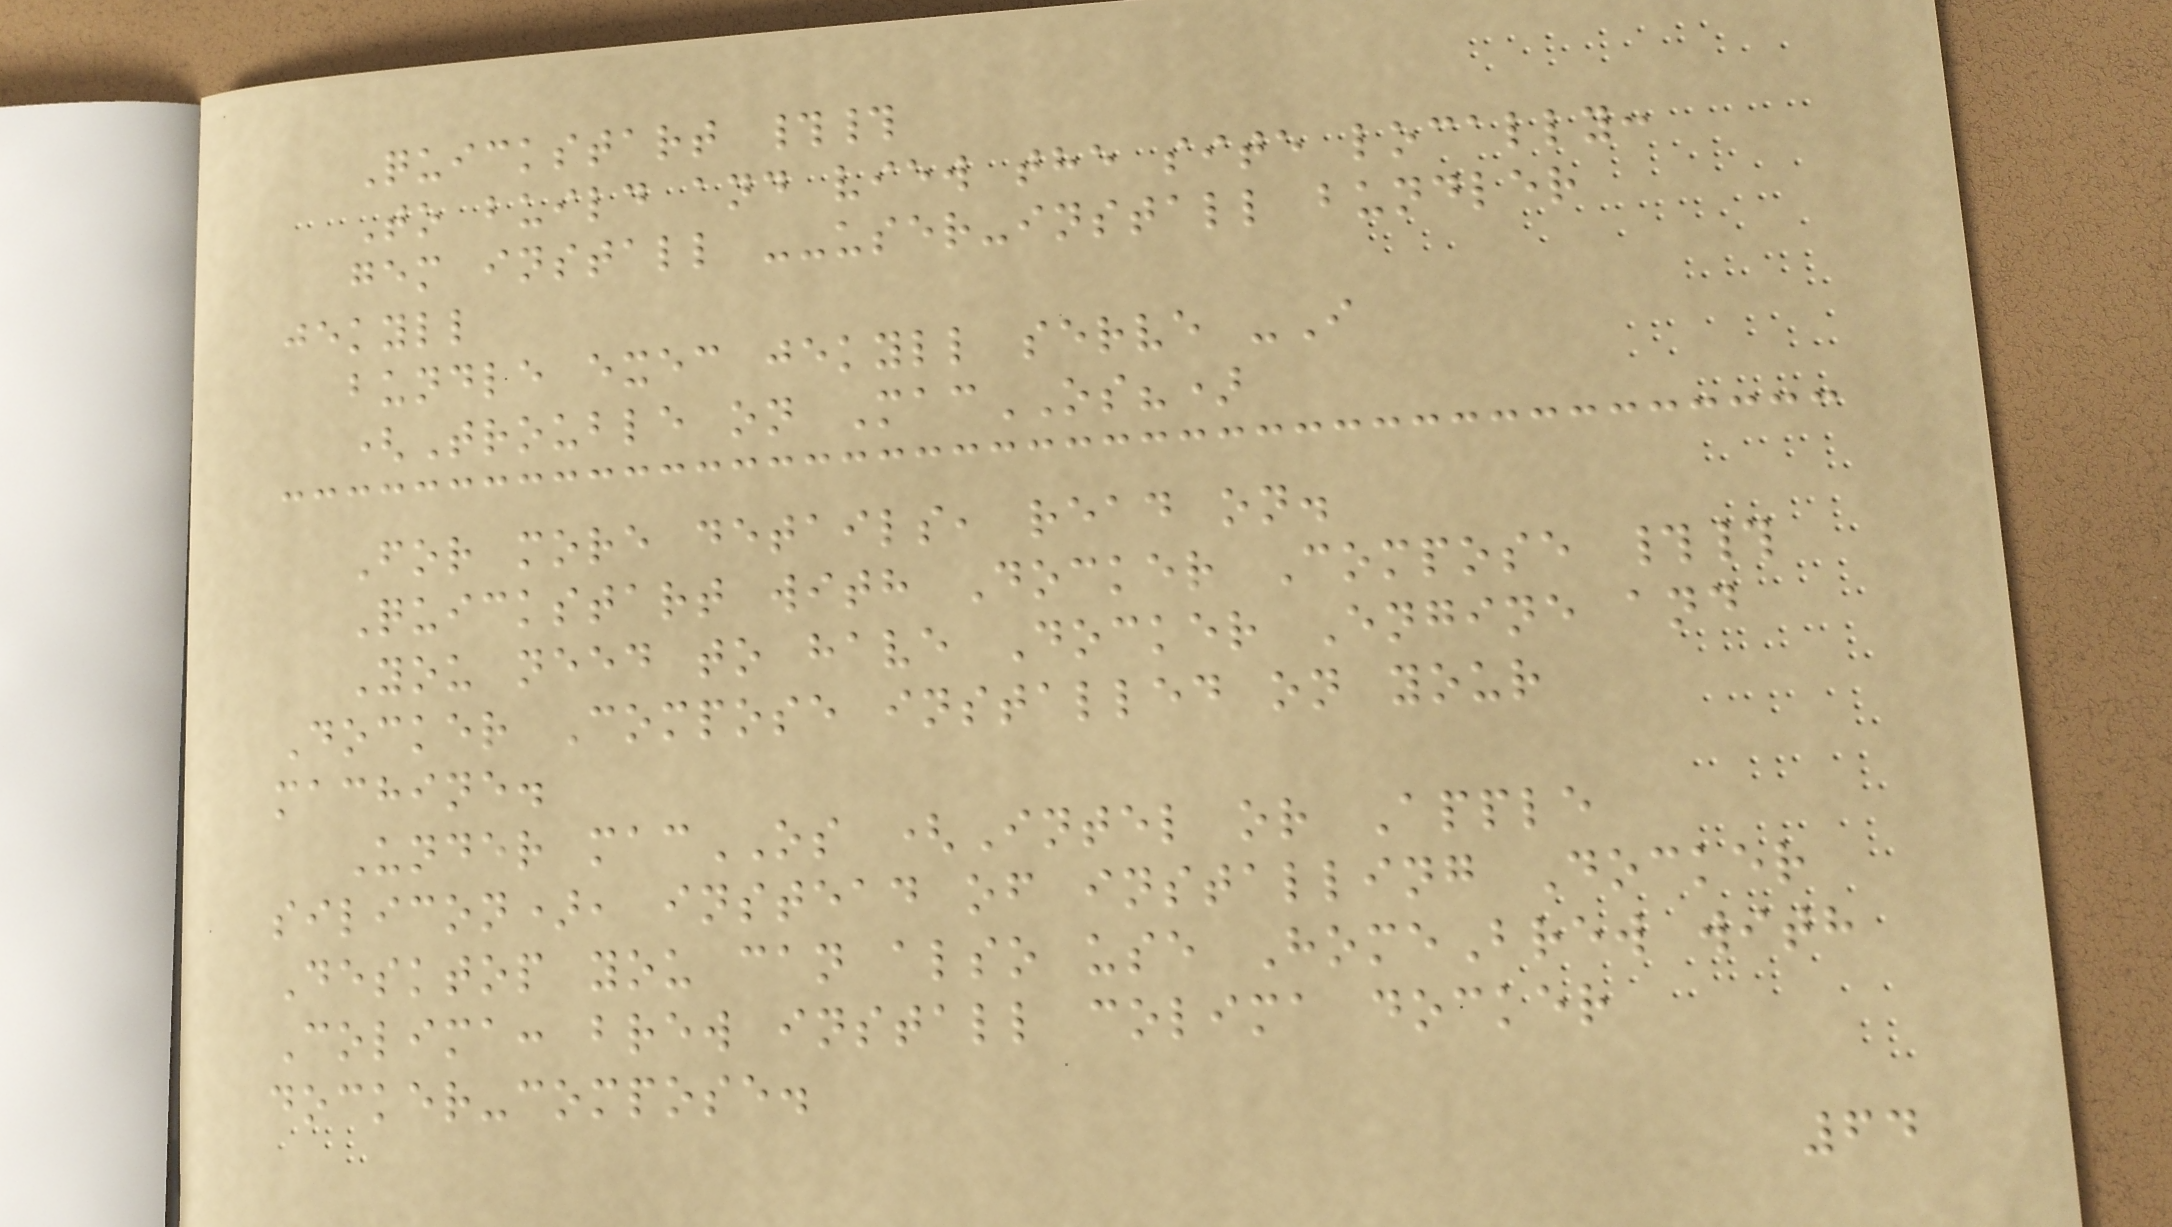Quickstart ##
To build and view the site locally:
gem install --user-install bundler
jekyll
bundle exec jekyll serve -I
(Trouble on MacOS?)
For more details, read on.
Quickstart with Docker Compose ##
You need to have Docker Engine and
Docker Compose installed on your
machine.
Under macOS (Intel or Apple
silicon), instead of installing Docker
Desktop you can also use HomeBrew with
Colima: brew install colima docker
docker-compose.
64
